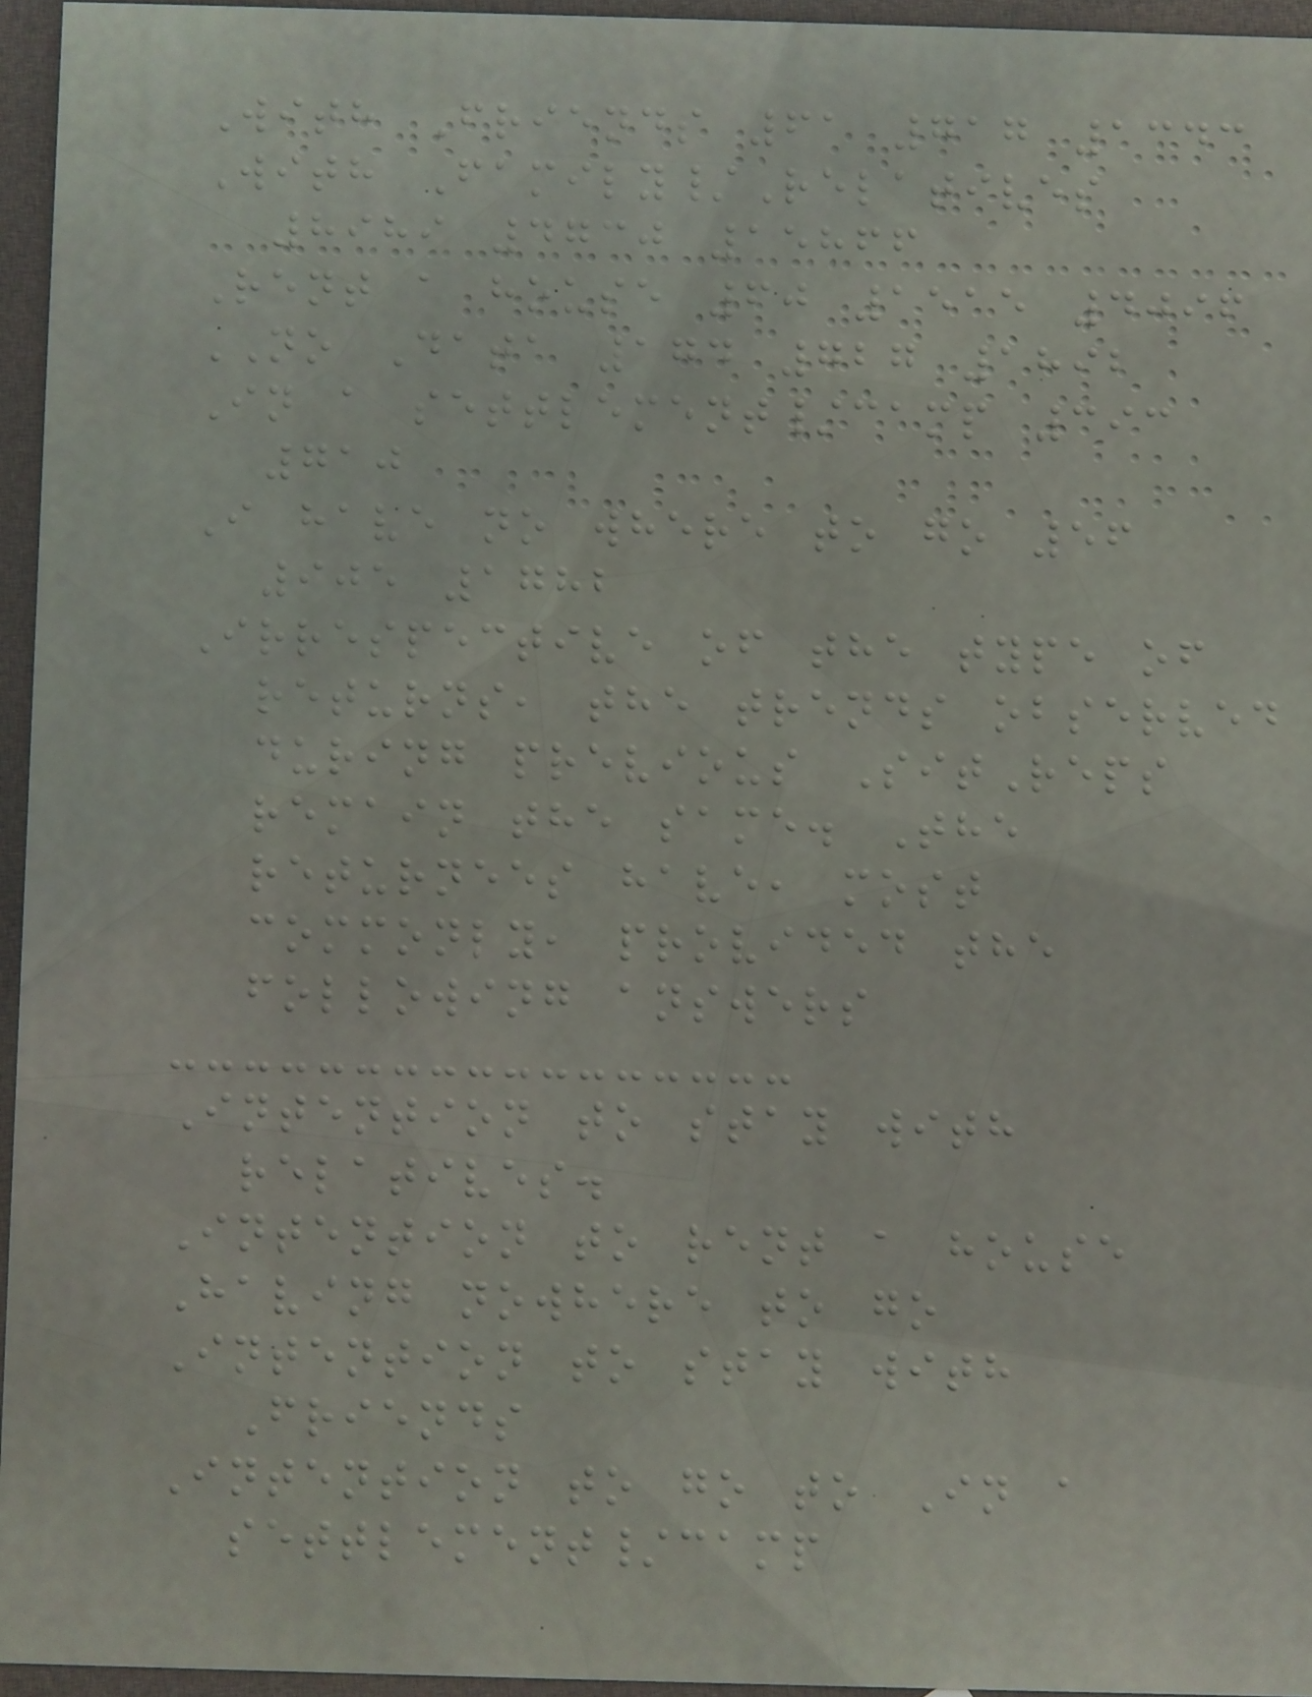With Friends 61 717 1343
With Family/Relatives
8989 4730 15866
Rent a house 60 1515 4096
NO Data 174 727 1892
In a settlement/camp 393
710
I have no where to go 56
905 1782
Irrespective of the type of
returns, the trends observed
during previous SitReps
remain the same. The
returnees have, most
commonly, provided the
following answers
Intention to stay with
relatives.
Intention to rent a house
Having nowhere to go
Intention to stay with
Friends
Intention to go to In a
settlement/camp
